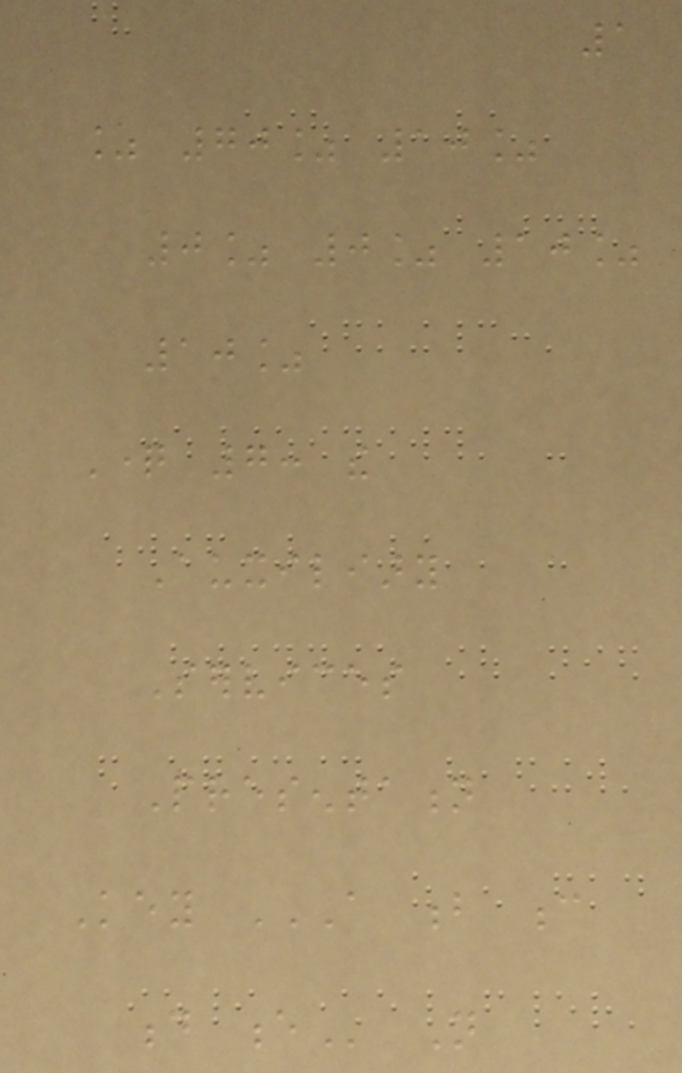1
% 70% 10%
0% 0% 10%
10%
Question 7: the
Auxiliary
Services
Presentation
Key A B C
D E Not
